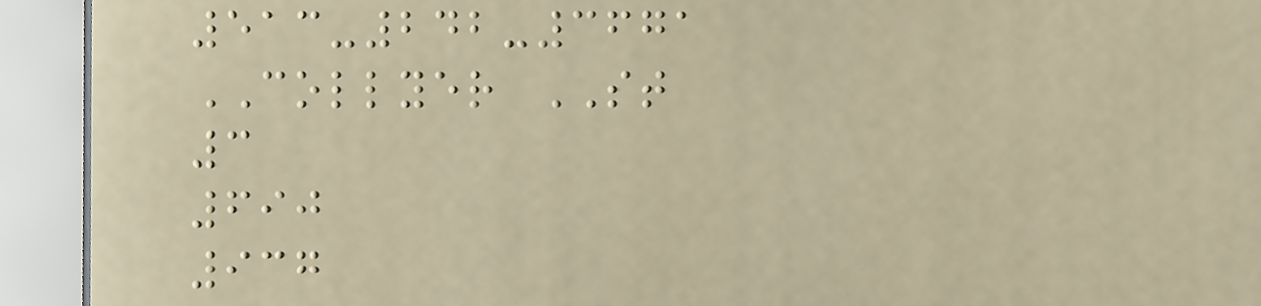513-242-3671
COLLYER ST
3
690
937
